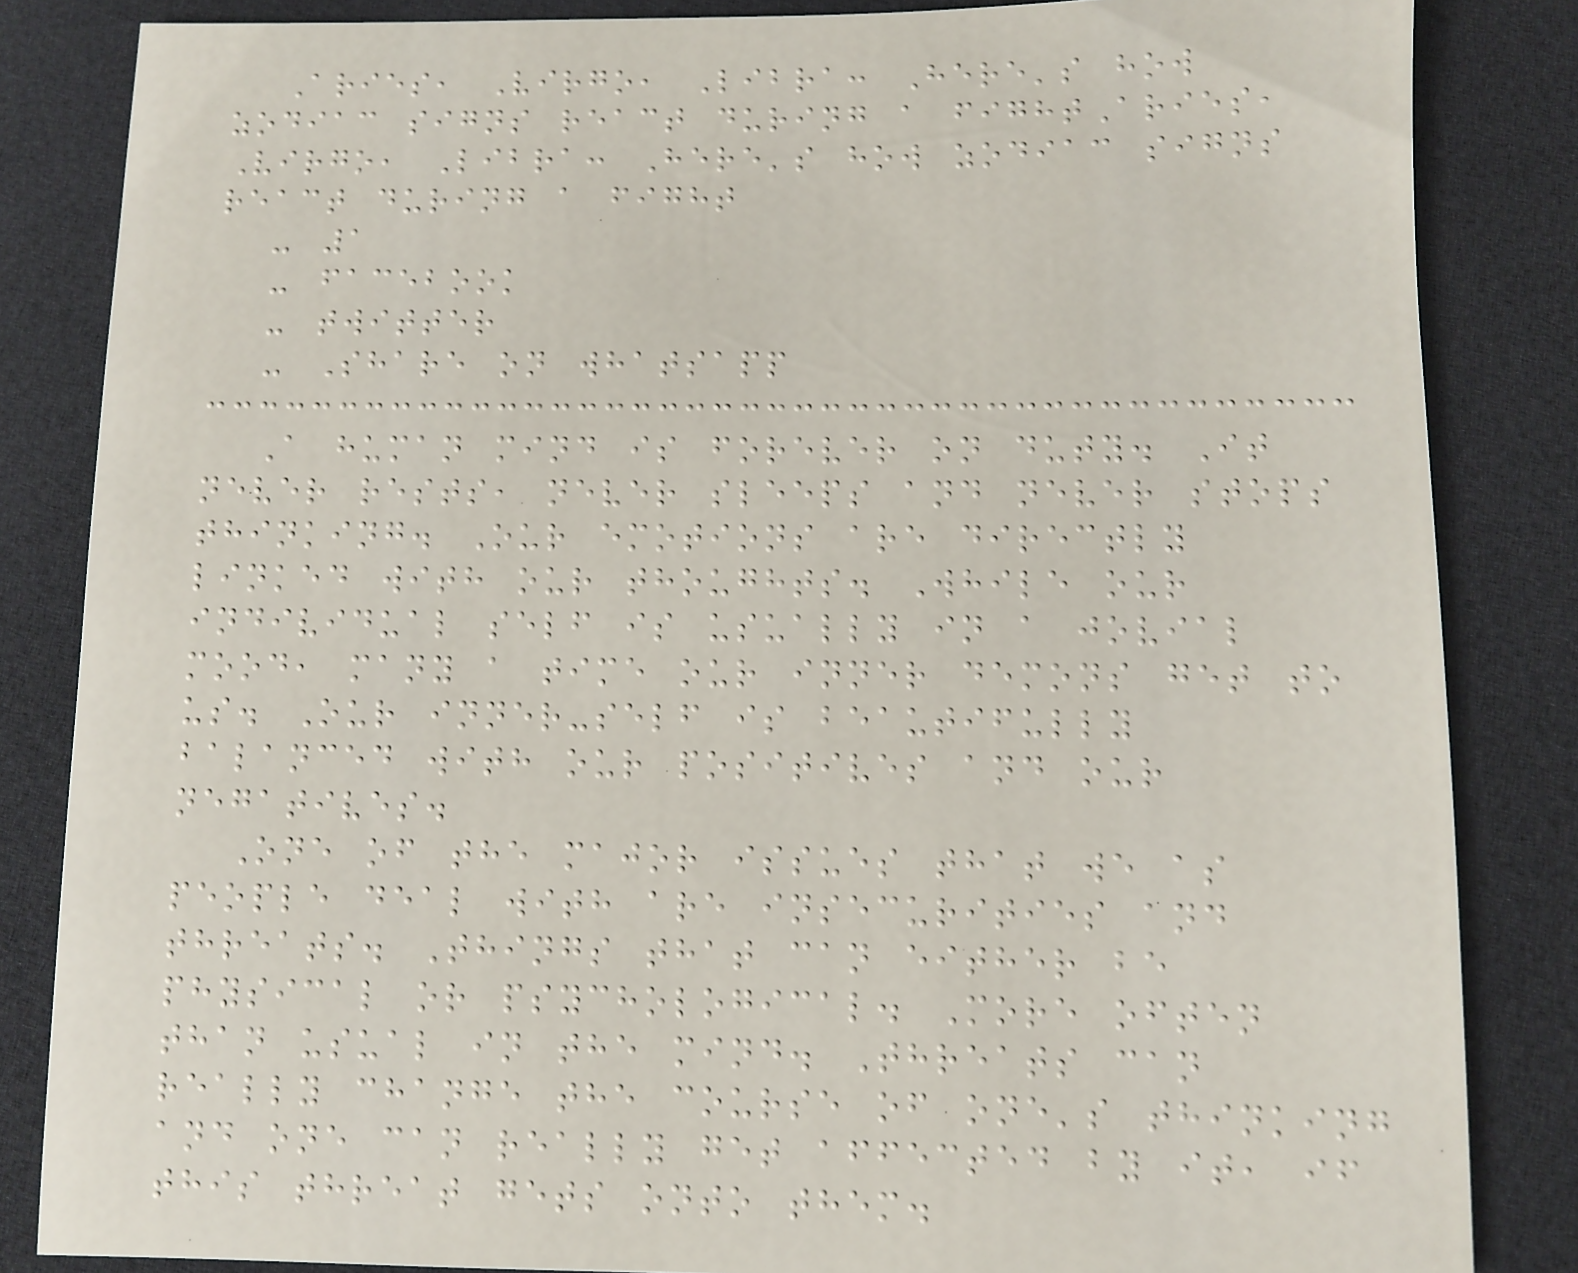Aries, Virgo, Libra: Here's how
zodiac signs react during a fightAries,
Virgo, Libra: Here's how zodiac signs
react during a fight
- 1
- facebook
- twitter
- Share on whatsapp
A human mind is forever on duty. It
never rests, never sleeps and never stops
thinking. Our emotions are directly
linked with our thoughts. While our
individual self is usually in a jovial
mood, many a time our inner demons get to
us. Our inner-self is beautifully
balanced with our positives and our
negatives.
One of the major issues that we as
people deal with are insecurities and
threats. Things that can either be
physical or psychological. More often
than usual in the mind. Threats can
really change the course of one's thinking
and one can really get affected by it, if
this threat gets onto them.
